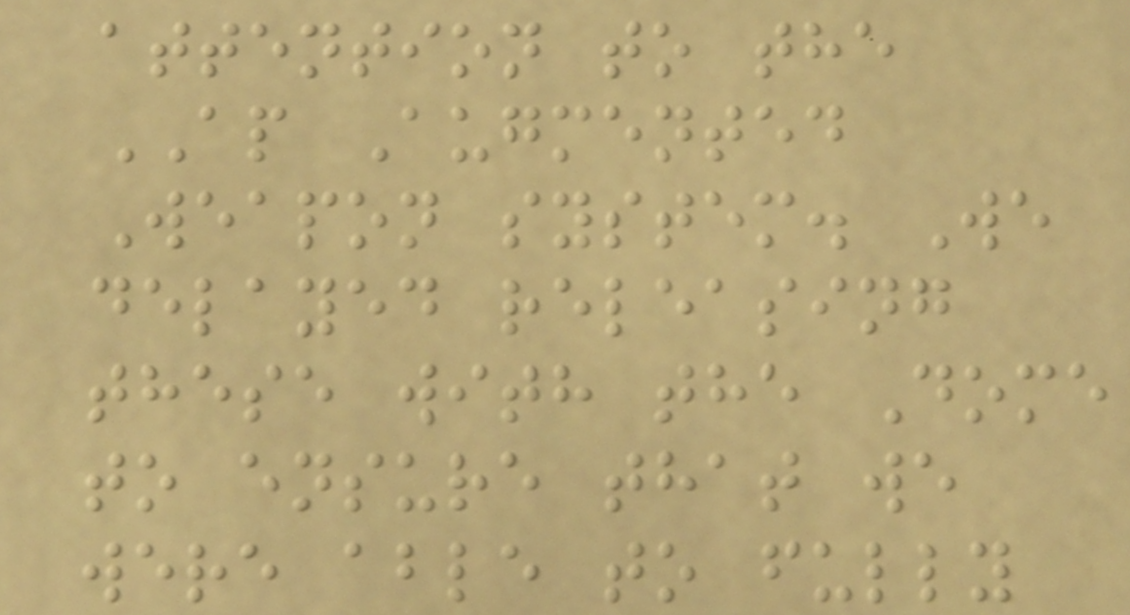attention to the
AP Augmented
Weapon system. We
delayed releasing
these with the Dome
to ensure that we
were able to fully
